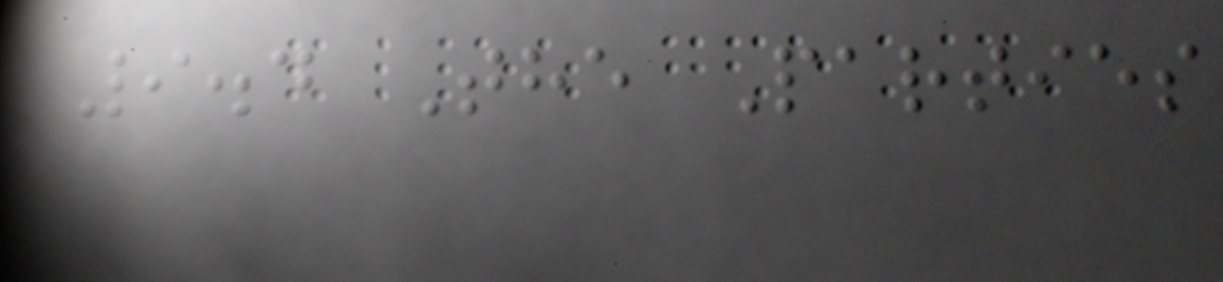9.4 The Parties
